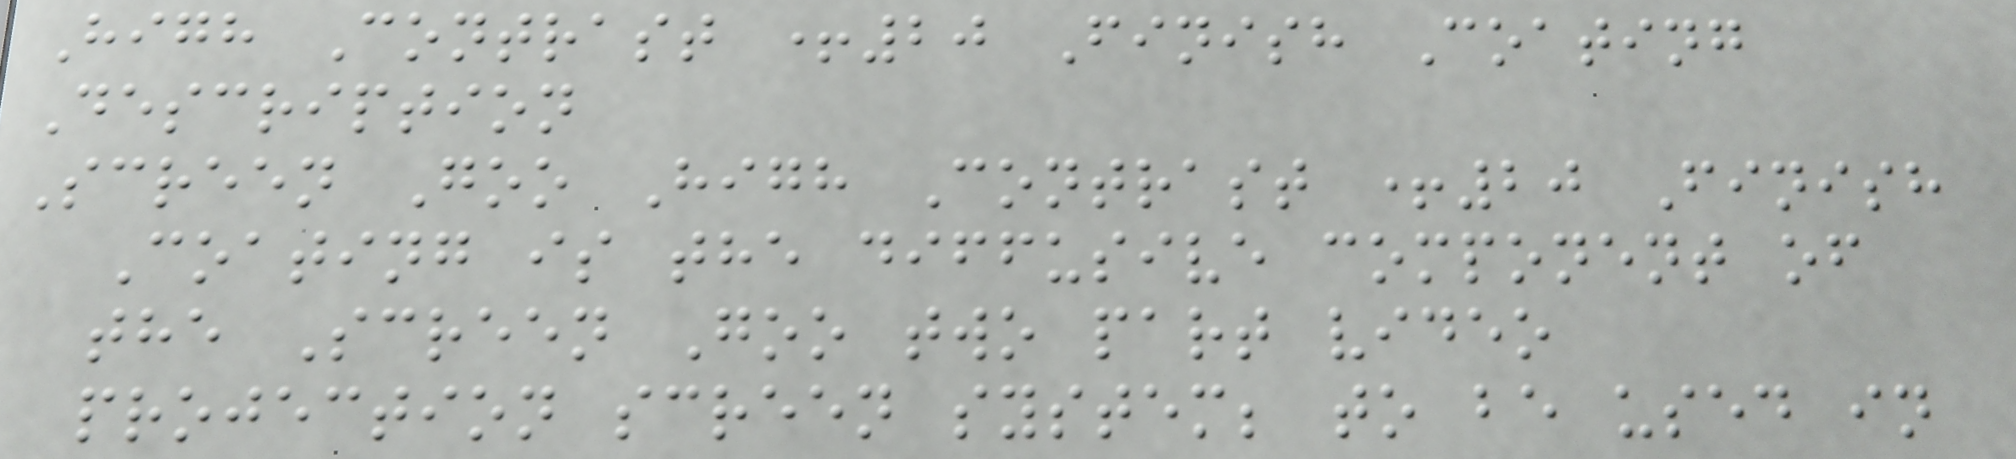High Contrast +20 Finish Coating
Description
Screen Goo High Contrast +20 Finish
Coating is the diffusive component of
the Screen Goo two part video
projection screen system; to be used in
